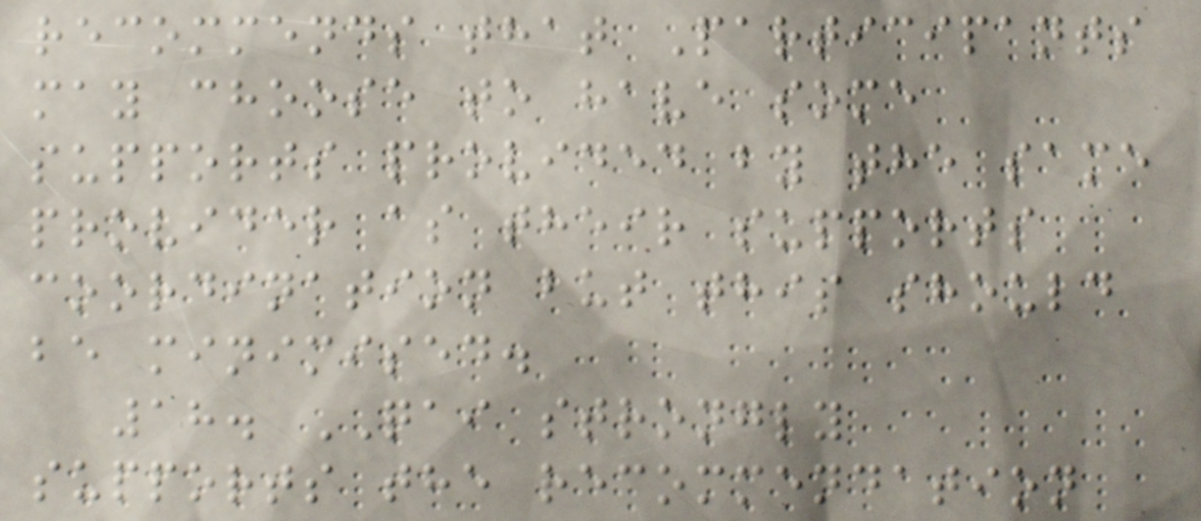recommends that Participants
may choose to have some
supports provided by the same
provider as their supports
coordination but this should
be minimised.
18. QAI strongly
supports the recommendation
